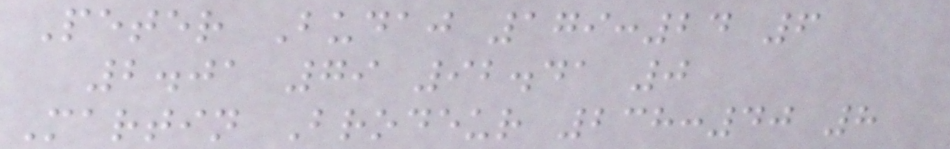Peter Budaj 179:24 6
2.01 79 92.41 0
Martin Brodeur 238:40 8
